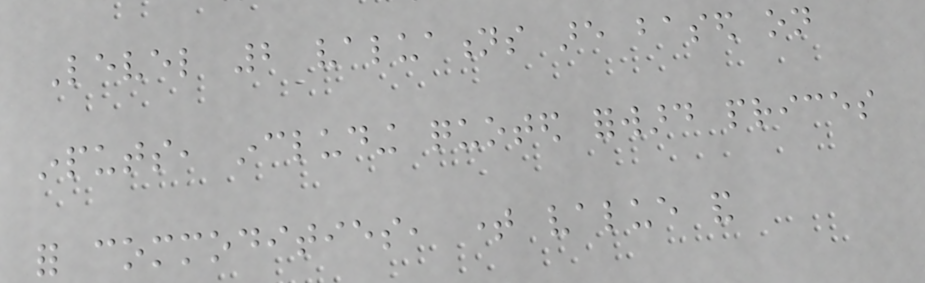Level 2 valuations are based on
inputs, including quoted forward prices
for commodities, time value and
